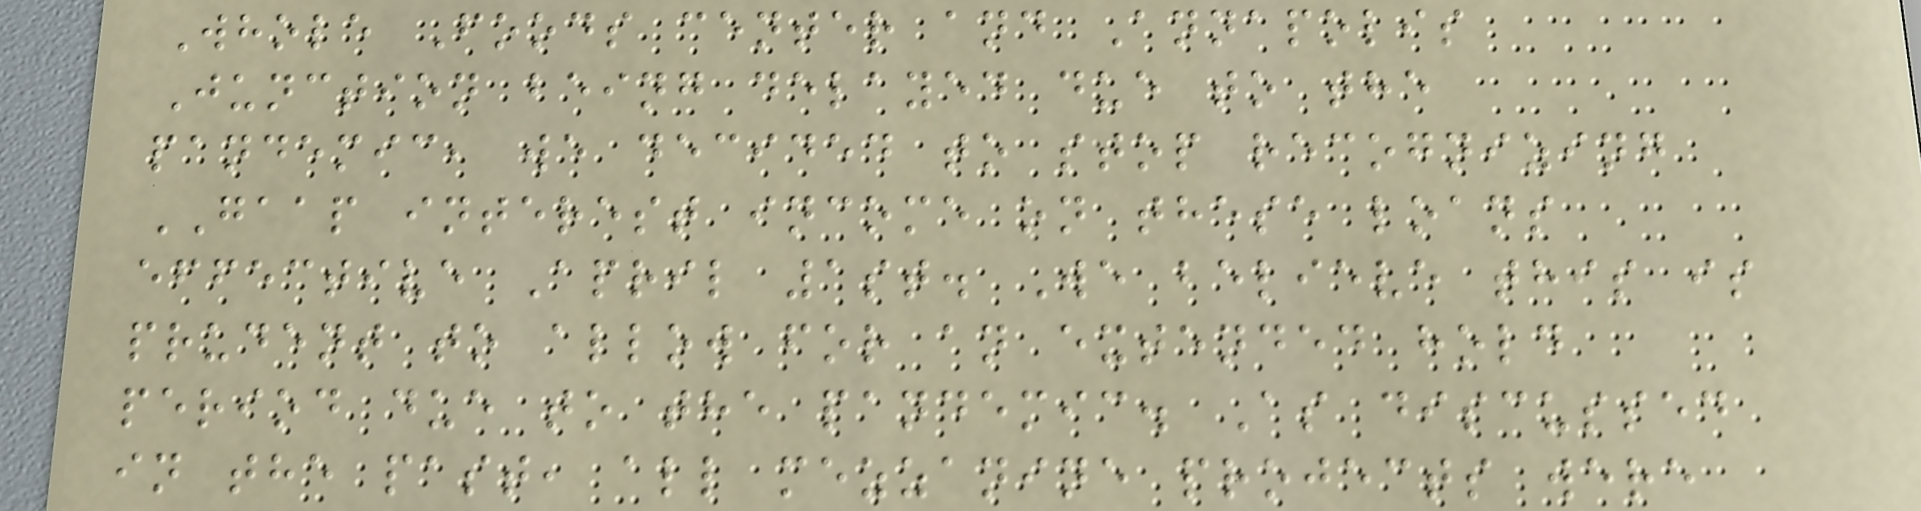Whole Foods center and Annapolis
Junction being delayed due to the
pandemic, we decided to stop recognizing
GAAP interest income on these loans
effective April 1st. We believe this is
prudent to allow for an extended hold
period due to the pandemic. As discussed
in the past, all mezzanine projects were
